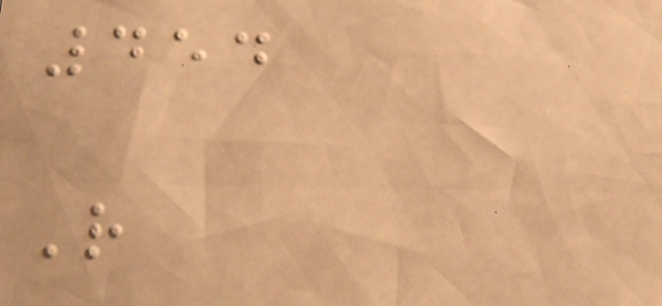454
R
